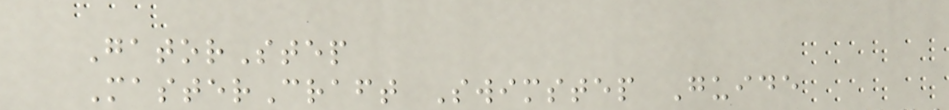GatorStep
MasterCraft Swimstep Guide
